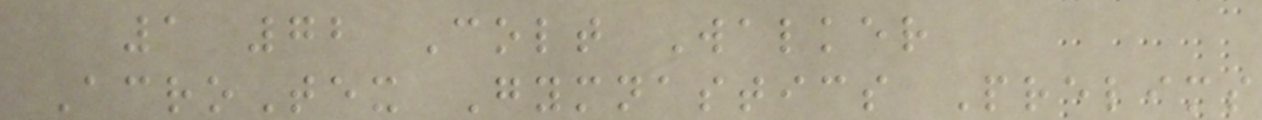1 72 Colt Walker
AcroTex Gymnastics Prelims
